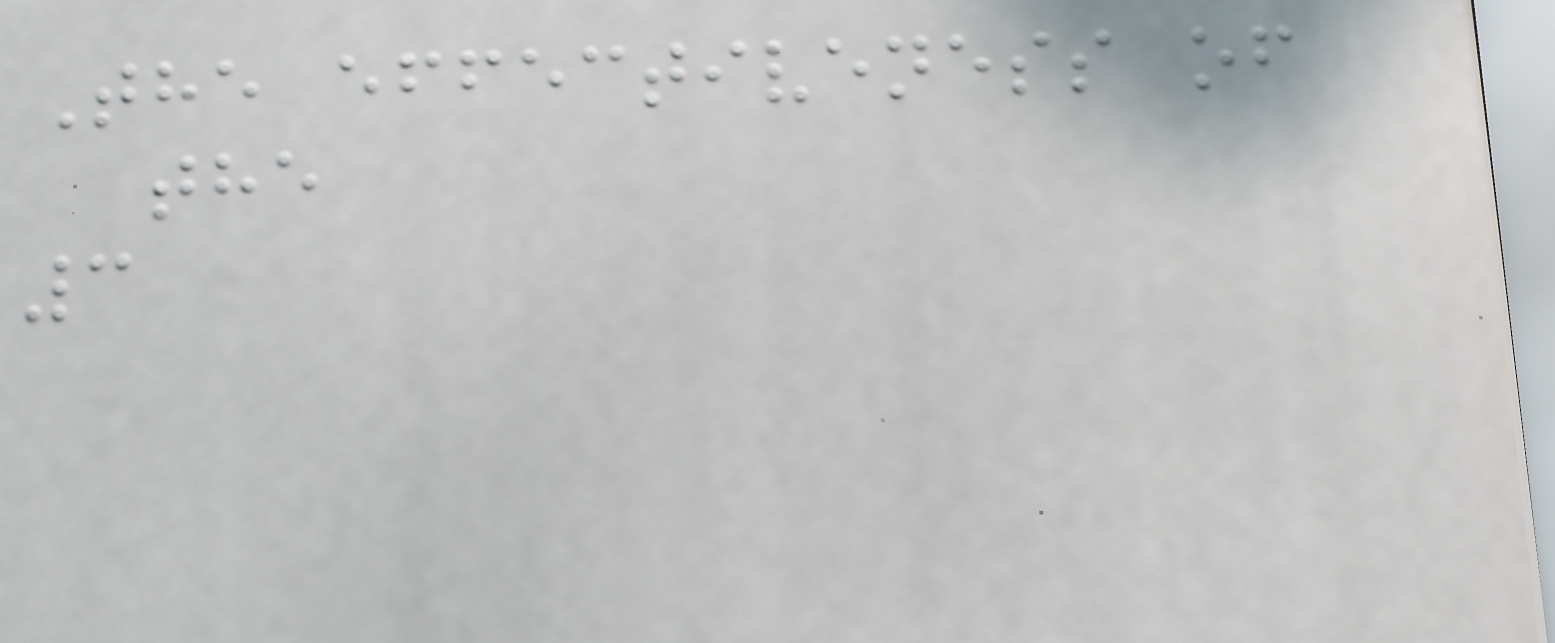The effectiveness of
the
3
